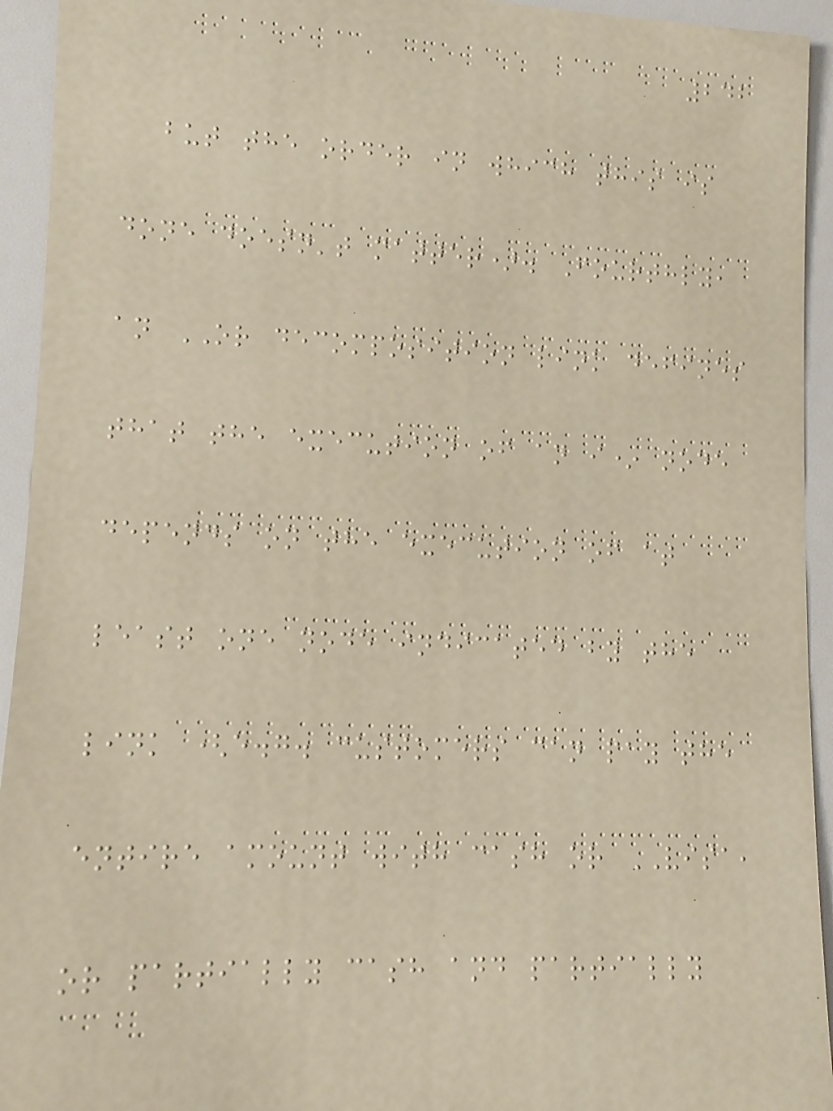242
but the order in which this is
done doesn't matter). Fourthly,
an OR decomposition link defines
that the execution of an i* node
depends on the execution of at
least one node indicated by the
link (e.g. customers can pay the
entire amount with cash or VISA,
or partially cash and partially
